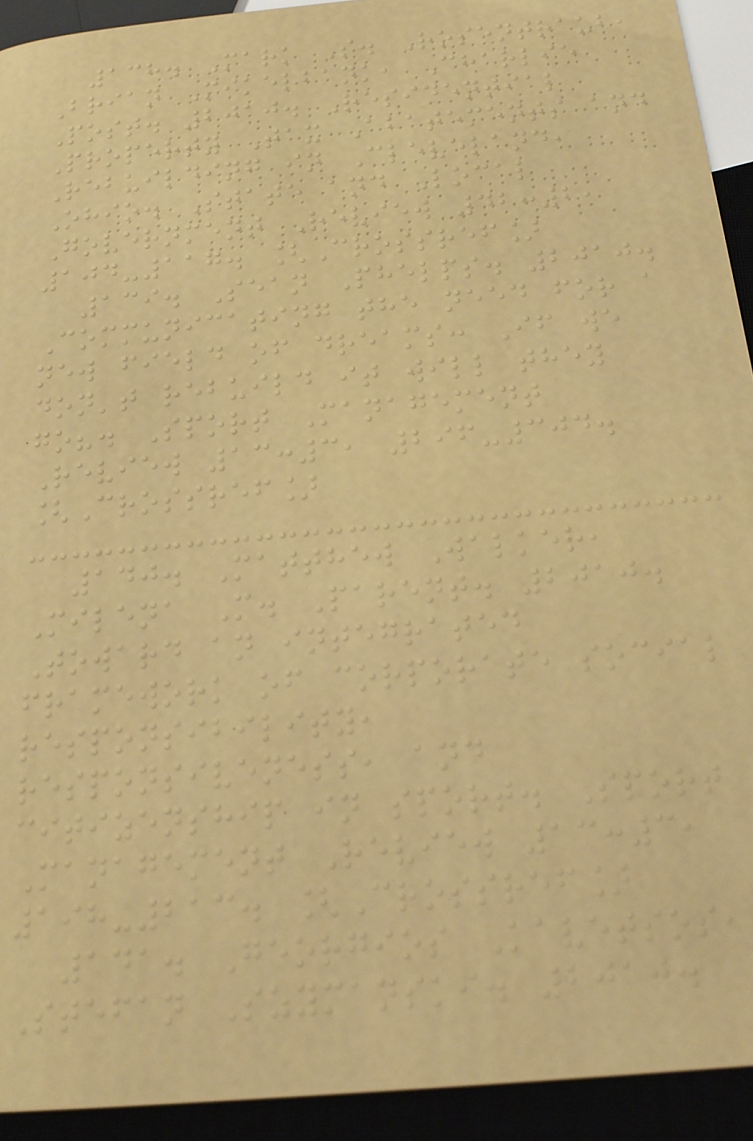138. Mark S. Rosentraub,
Brian Mikelbank, Charlie
Post. 2010. Residential
Property Tax Abatements and
Rebuilding in Cleveland,
Ohio. State and Local
Government Review 42:2,
104-117. [Crossref]
139. Sean Phelps. 2010.
Communicating the need for a
new field of dreams: If we
don't rebuild it will they
go?. Sport Management
Review 13:3, 296-304.
[Crossref]
140. Matthew Walker,
Milena M. Parent. 2010.
Toward an integrated
framework of corporate social
responsibility,
responsiveness, and
citizenship in sport. Sport
Management Review 13:3,
198-213. [Crossref]
141. Georgios Kavetsos,
Stefan Szymanski. 2010.
